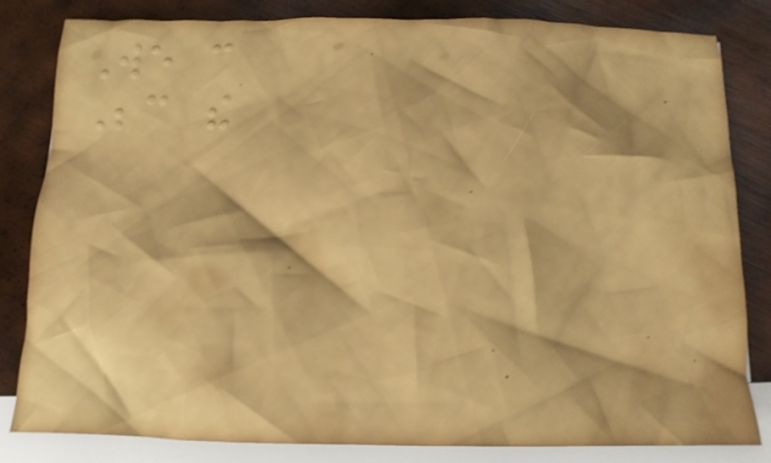We can
Because the
